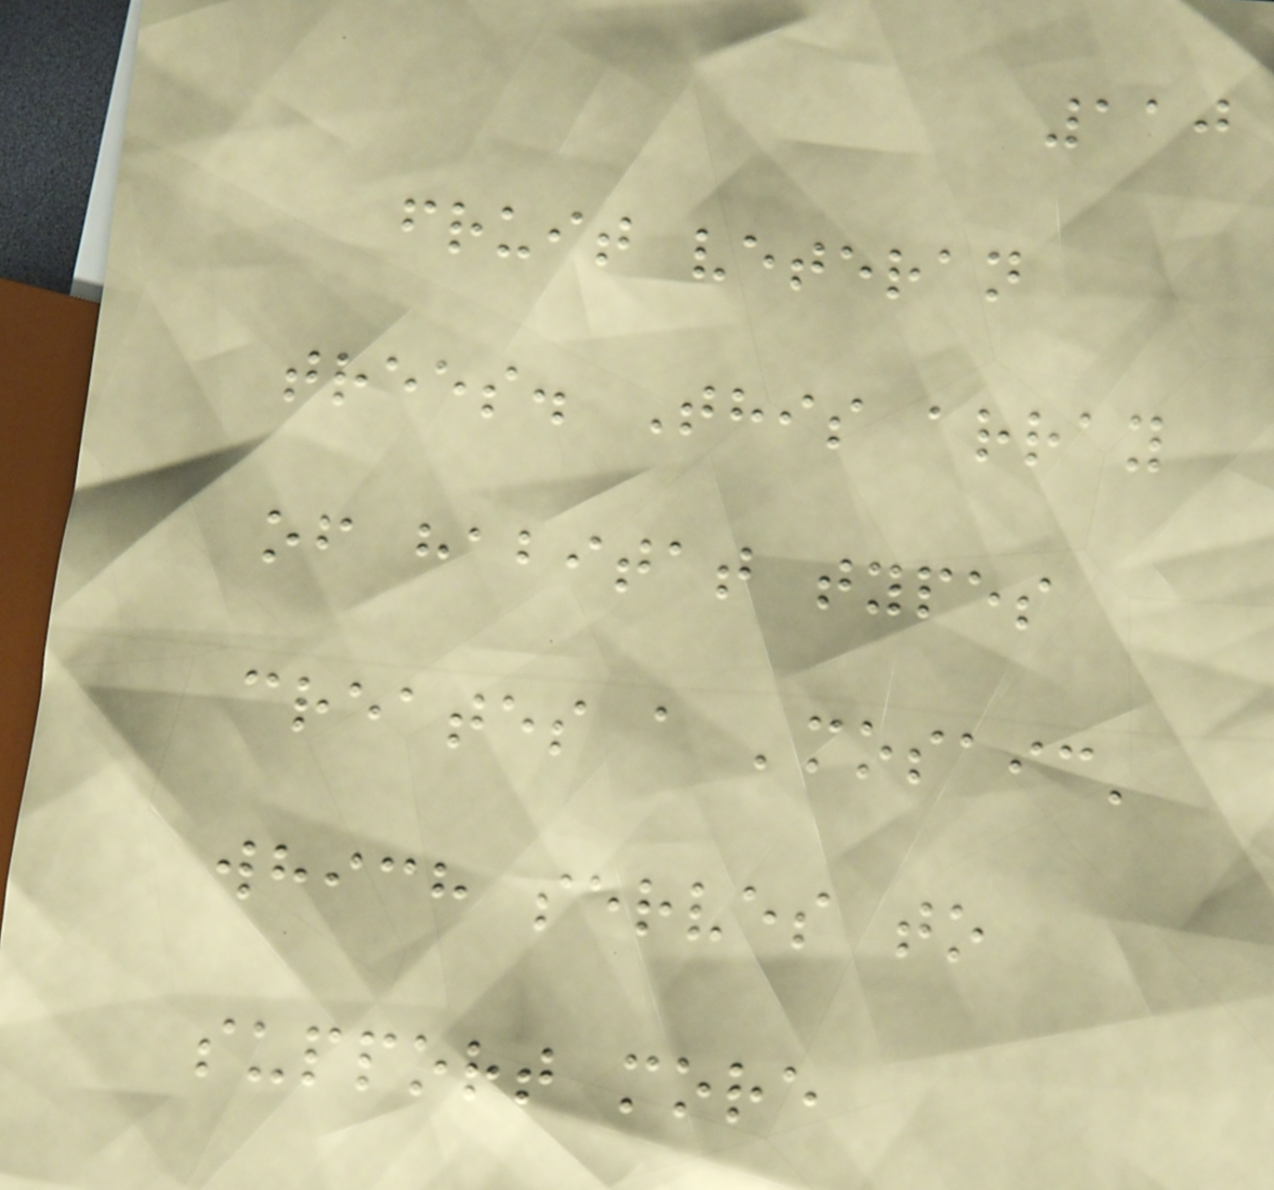110
fruit veteran
trees. This array
of habitat types
creates a 'mosaic'
which serves to
support more
